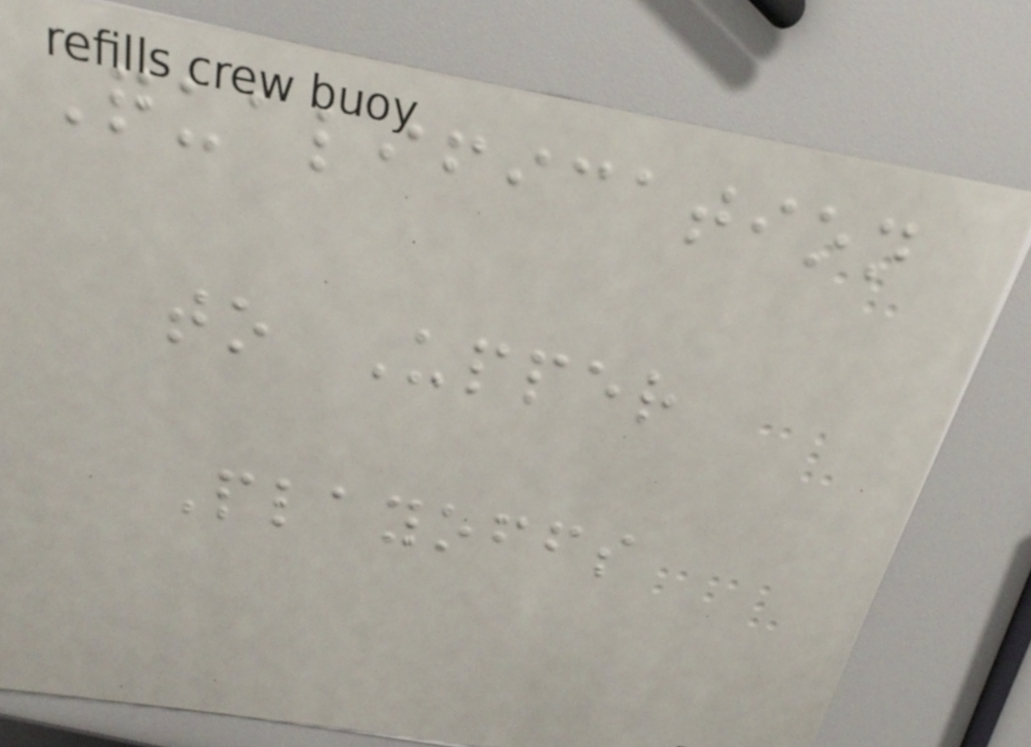Qualification
to Upper
Playoffs
